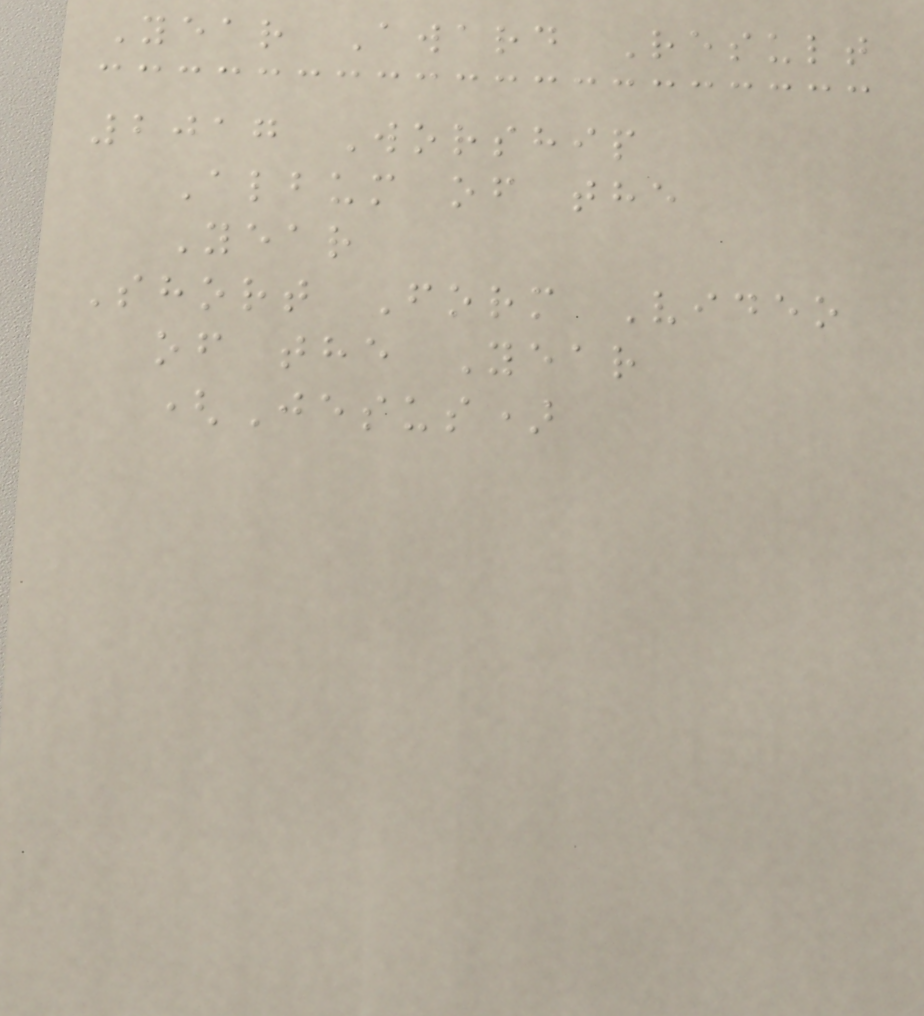Year Award Result
2017 Worship
Album of the
Year
Short Form Video
of the Year
(Jesus)
